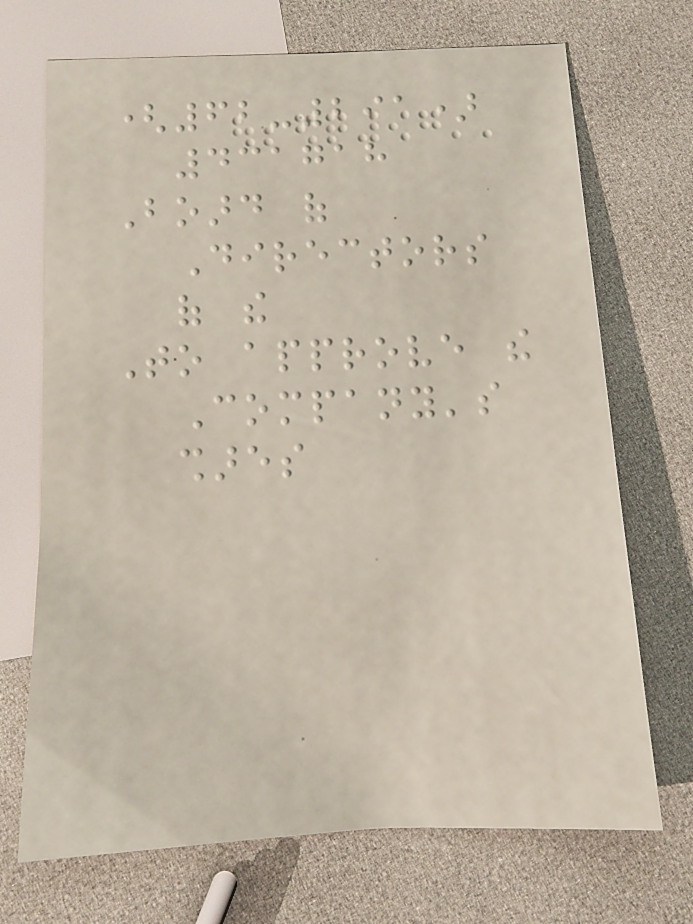(62-291)
431718
Board of
Directors
of the
To approve the
Company's
shares
